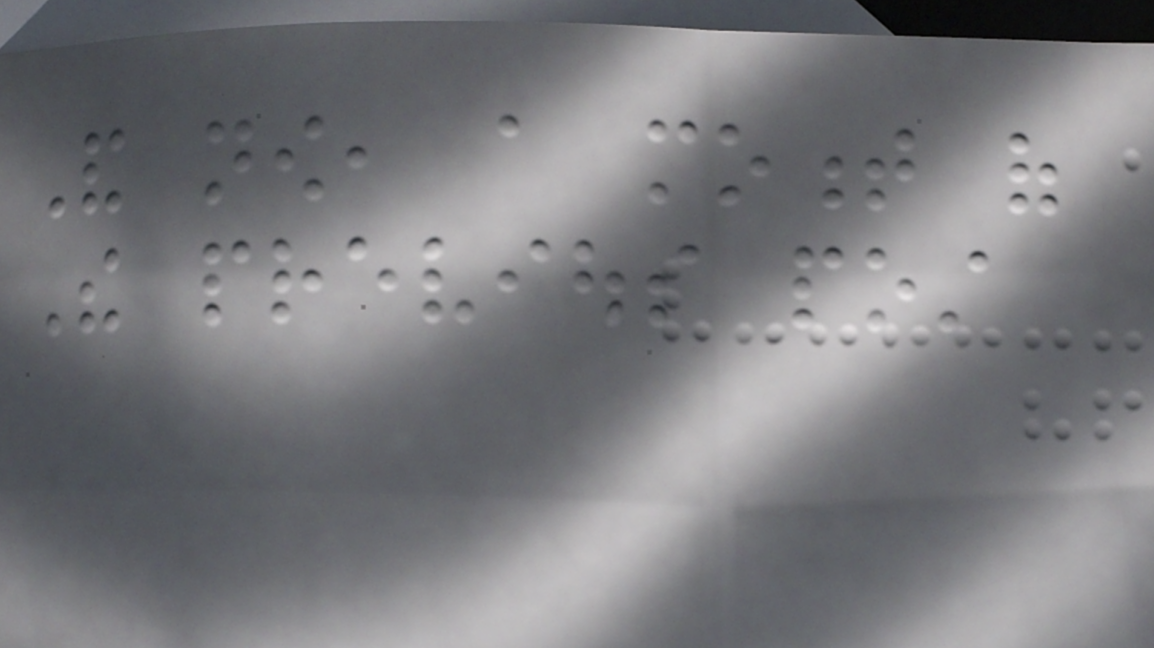And now, a moment of
The previous post
